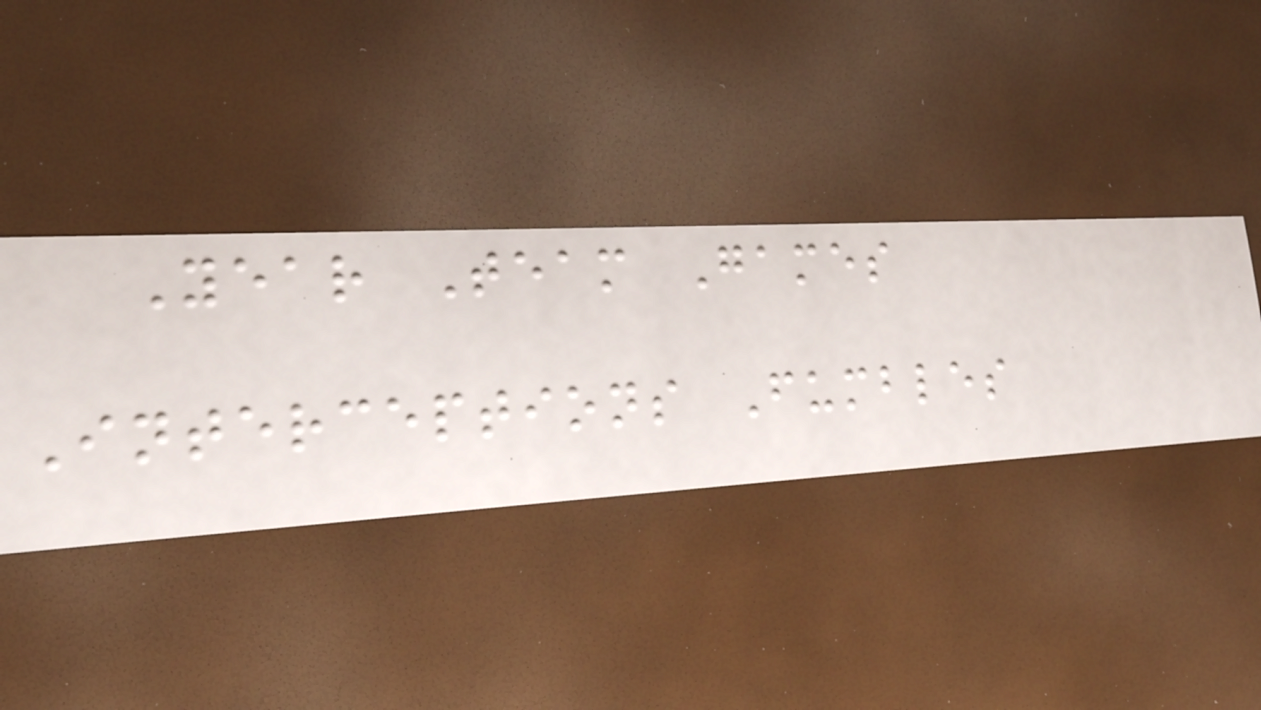Year Team Games
Interceptions Fumbles
